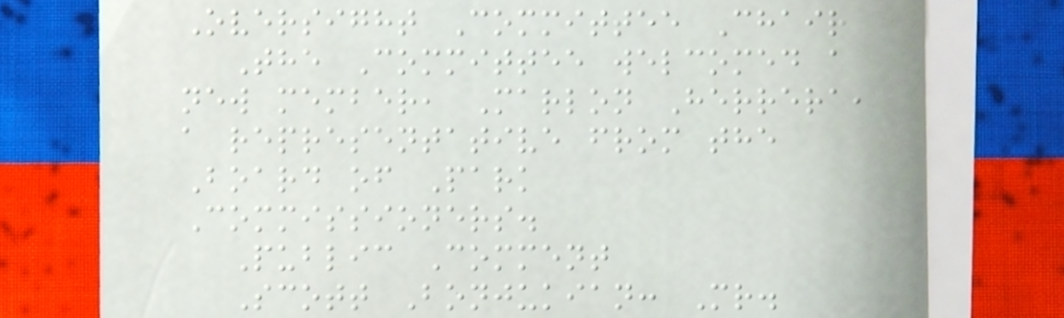Oversight Committee Chair
The Committee welcomed a
new member, Marlon Herrera,
a representative from the
Board of Park
Commissioners.
Public Comment
Scott Bonjukian: Mr.
